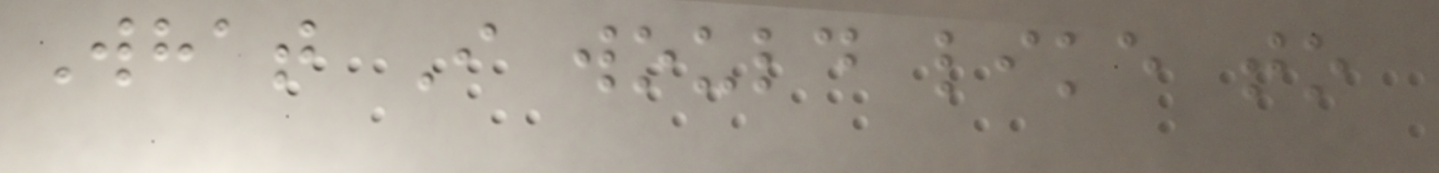What I would like to
